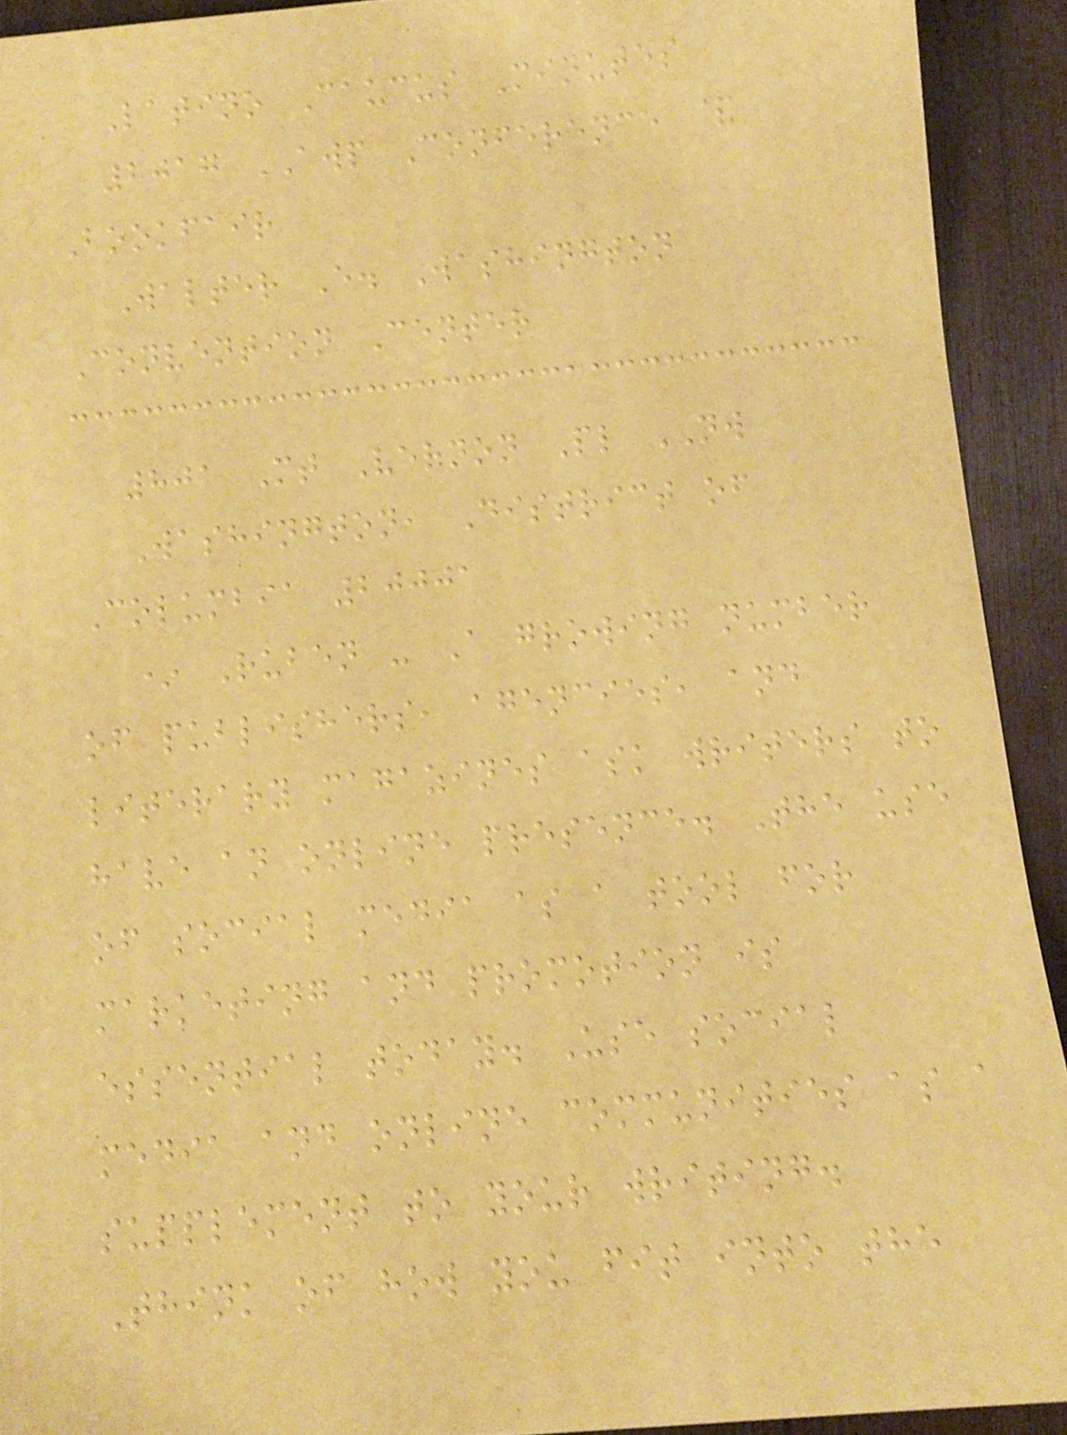Latino Caucus Minutes
2017 AWP Conference &
Bookfair
Walter E. Washington
Convention Center
801 Mt Vernon Pl NW
Washington, District of
Columbia 20001
* Ruben - A growing number
of publishers, agencies, and
literary magazines ask writers to
have an online presence. The use
of social media as a tool for
marketing and promotion is
essential today. Use social
media and online communities as a
supplement to your writing.
Think of how you fit into the
